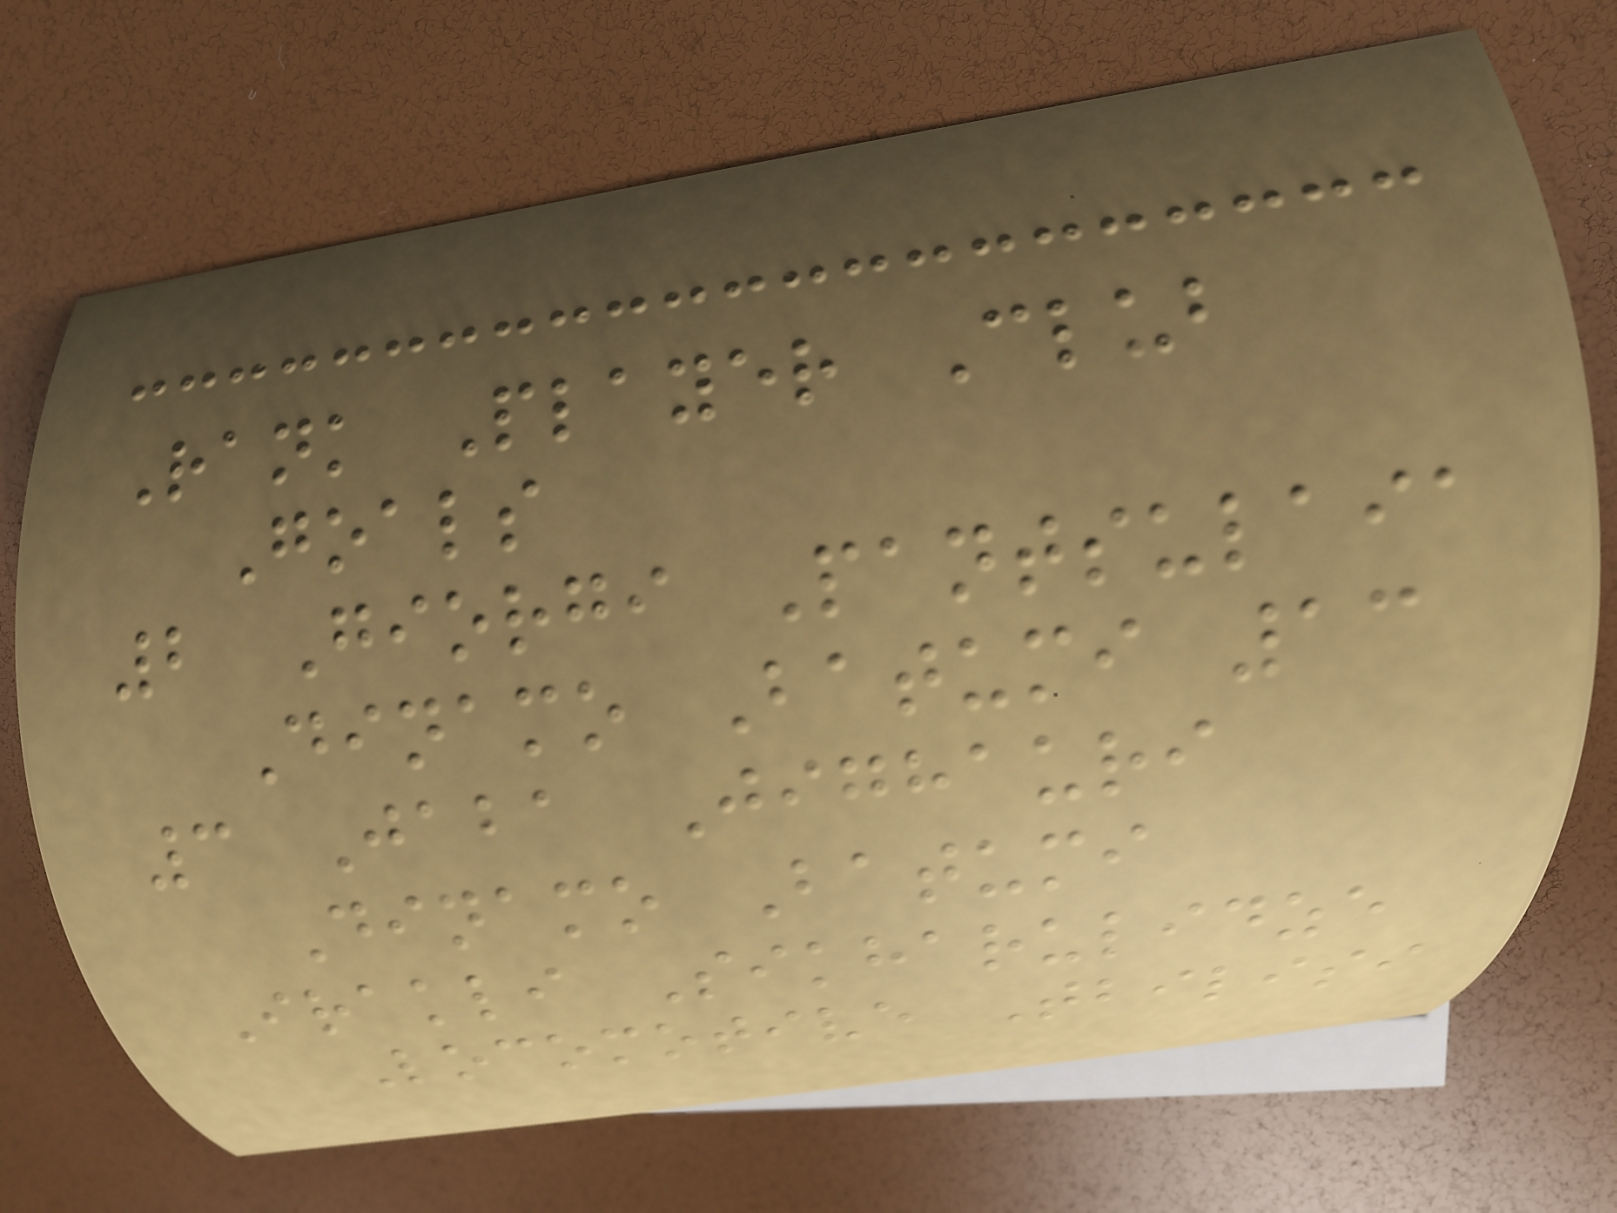Rank Player Club
Goals
2 Giorgi Pantsulaia
Dinamo Batumi 13
3 Jaba Jighauri
Dinamo Batumi
Irakli Sikharulidze
Locomotive Tbilisi
